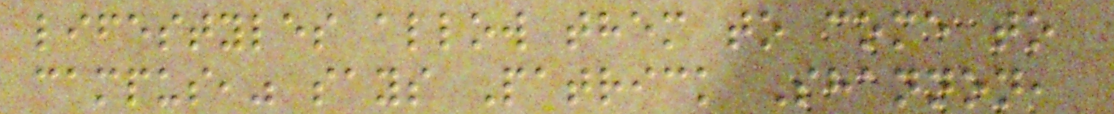lifestyles allow them to come to
campus," says Patrick Shannon,
